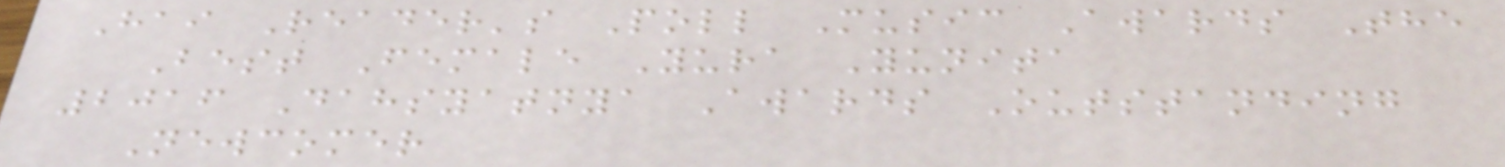Hai Reader's Poll Music Awards The
Best Female Yura Yunita
2016 Dahsyatnya Awards Outstanding
Newcomer
